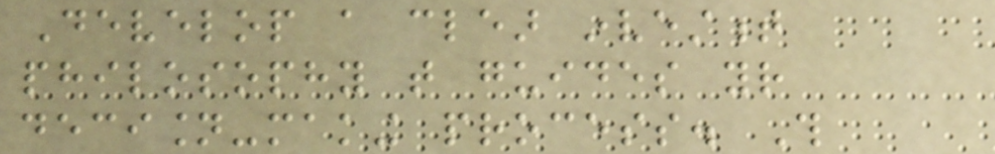Develop a clear investment
philosophy that guides your
decision-making process. This
